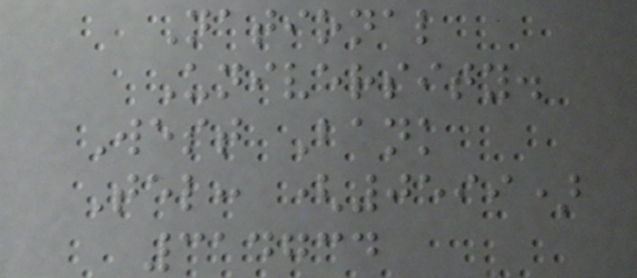National
University.
West Bank
Tel: (0599)
314734
